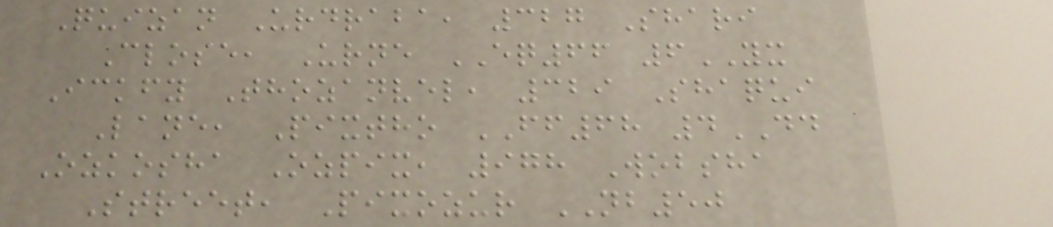Quizan Urdraba, 327 Shari
Close, Urne EQ66 6YX
Ickfy Thozanvel, 329 Shaqui
Lane, Pixtho FF68 4DD
Ozkosha Ozpix, 978 Wobsha
Street, Pixozur NB50
